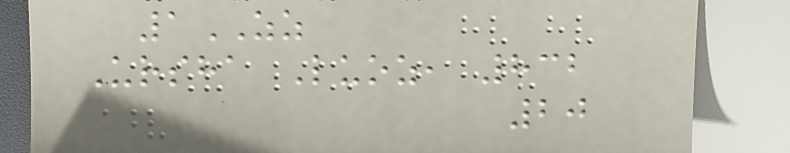1ZZ
Ursha Luoz, 832
20
